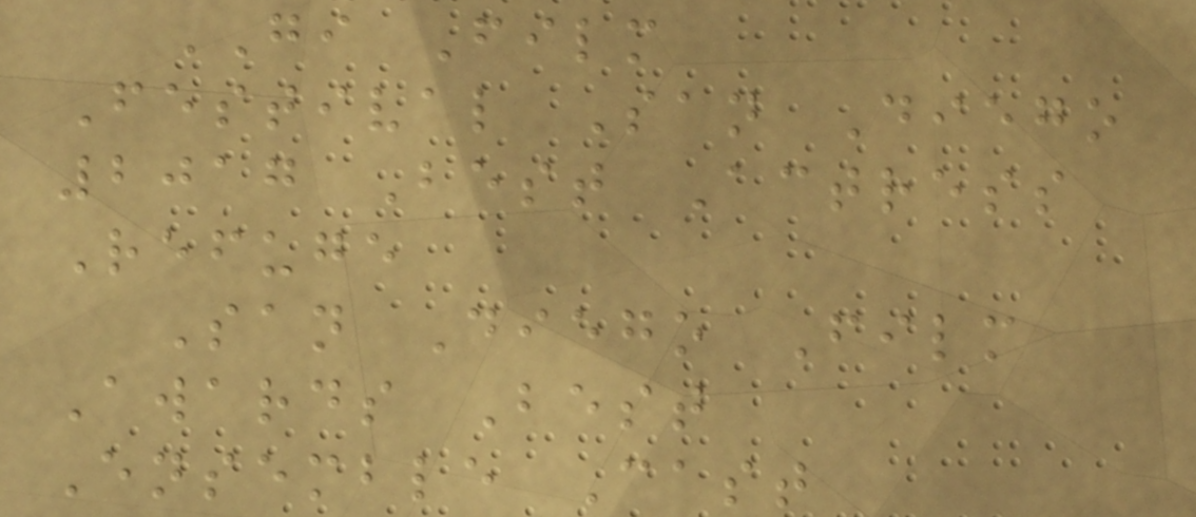GI Film
Festival San Diego
2017 Best Actress
Refuge
San Diego Film
Awards Best
Ensemble Cast
